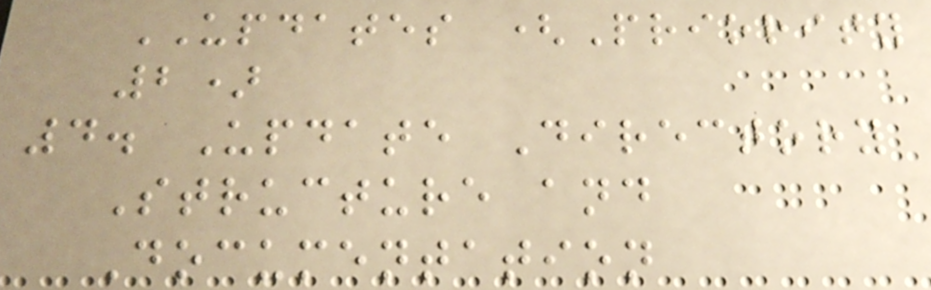UPDATES (Priority
2)
4. Update Directory
Structure and
Documentation
